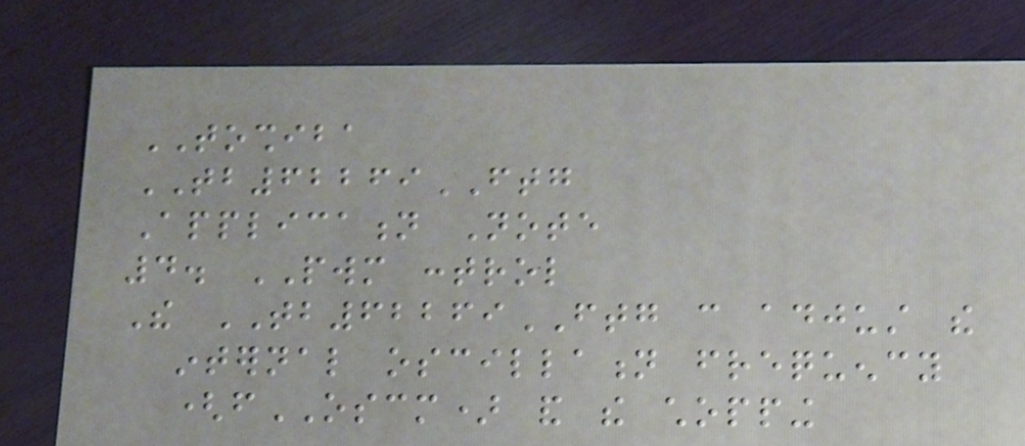TOSHIBA
TB62269FTG
Application Note
4. PWM control
The TB62269FTG can adjust the
internal oscillation frequency
(fOSCM) and the chopping
